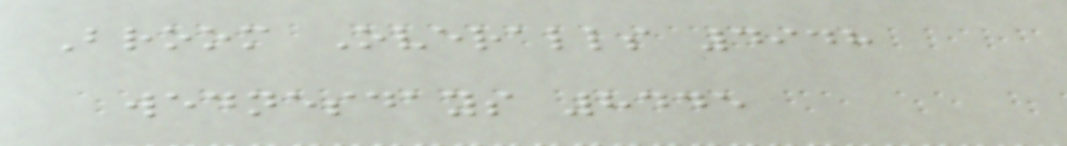Broom Overalls 4948
wednesdays 8445
